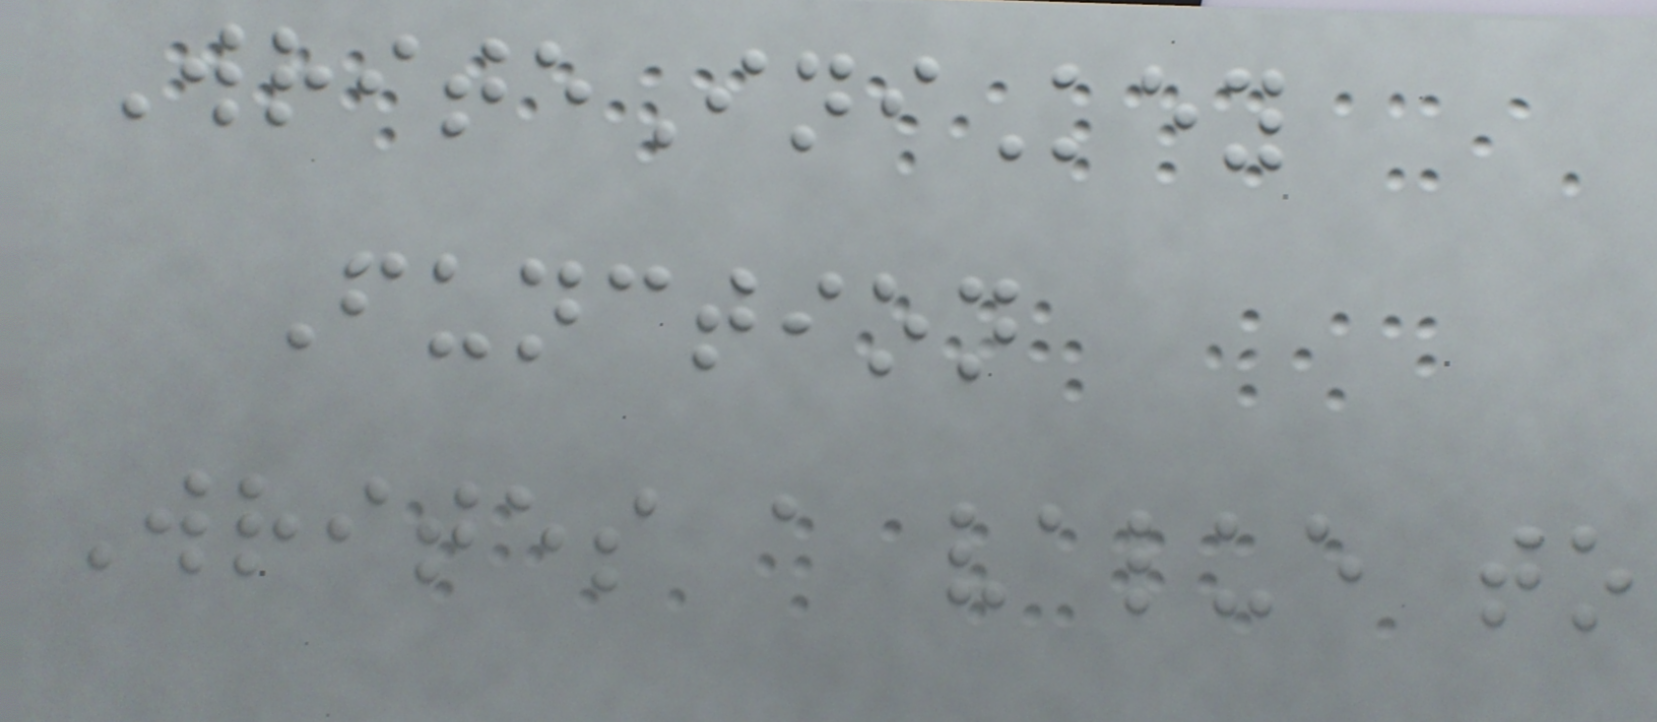WriteIniKey
Function
Writes a value to
